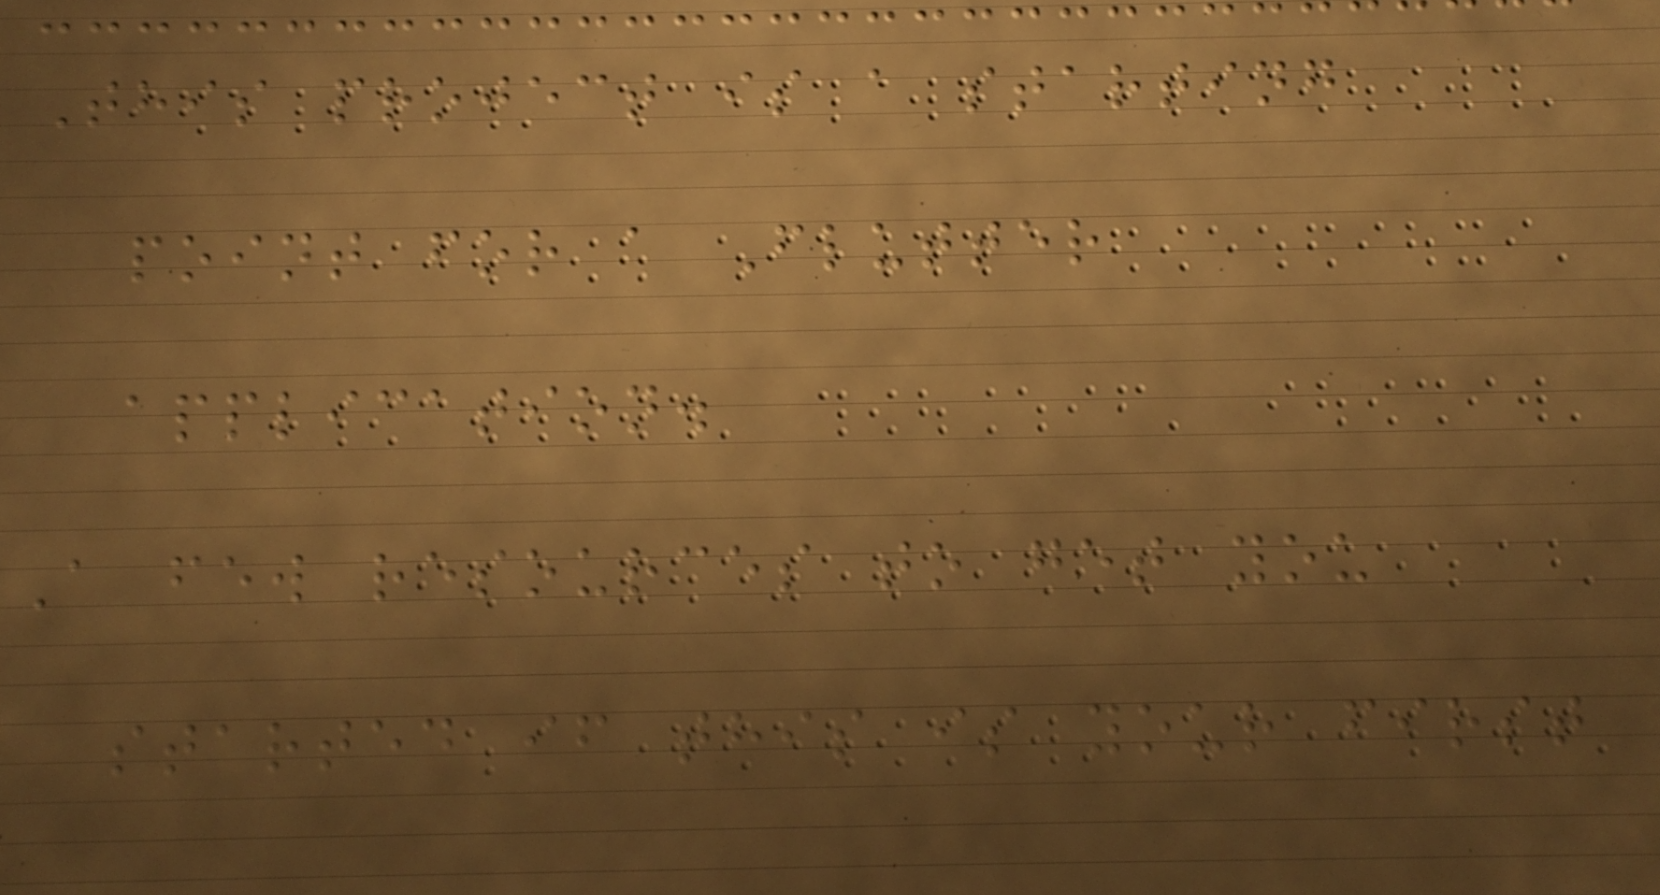This project is a starting
point for a Flutter
application.
A few resources to get you
started if this is your first
